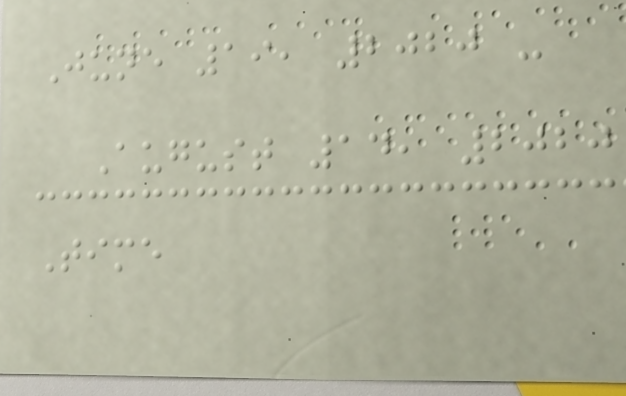June 19, 2020 -
August 14, 2020
Time
